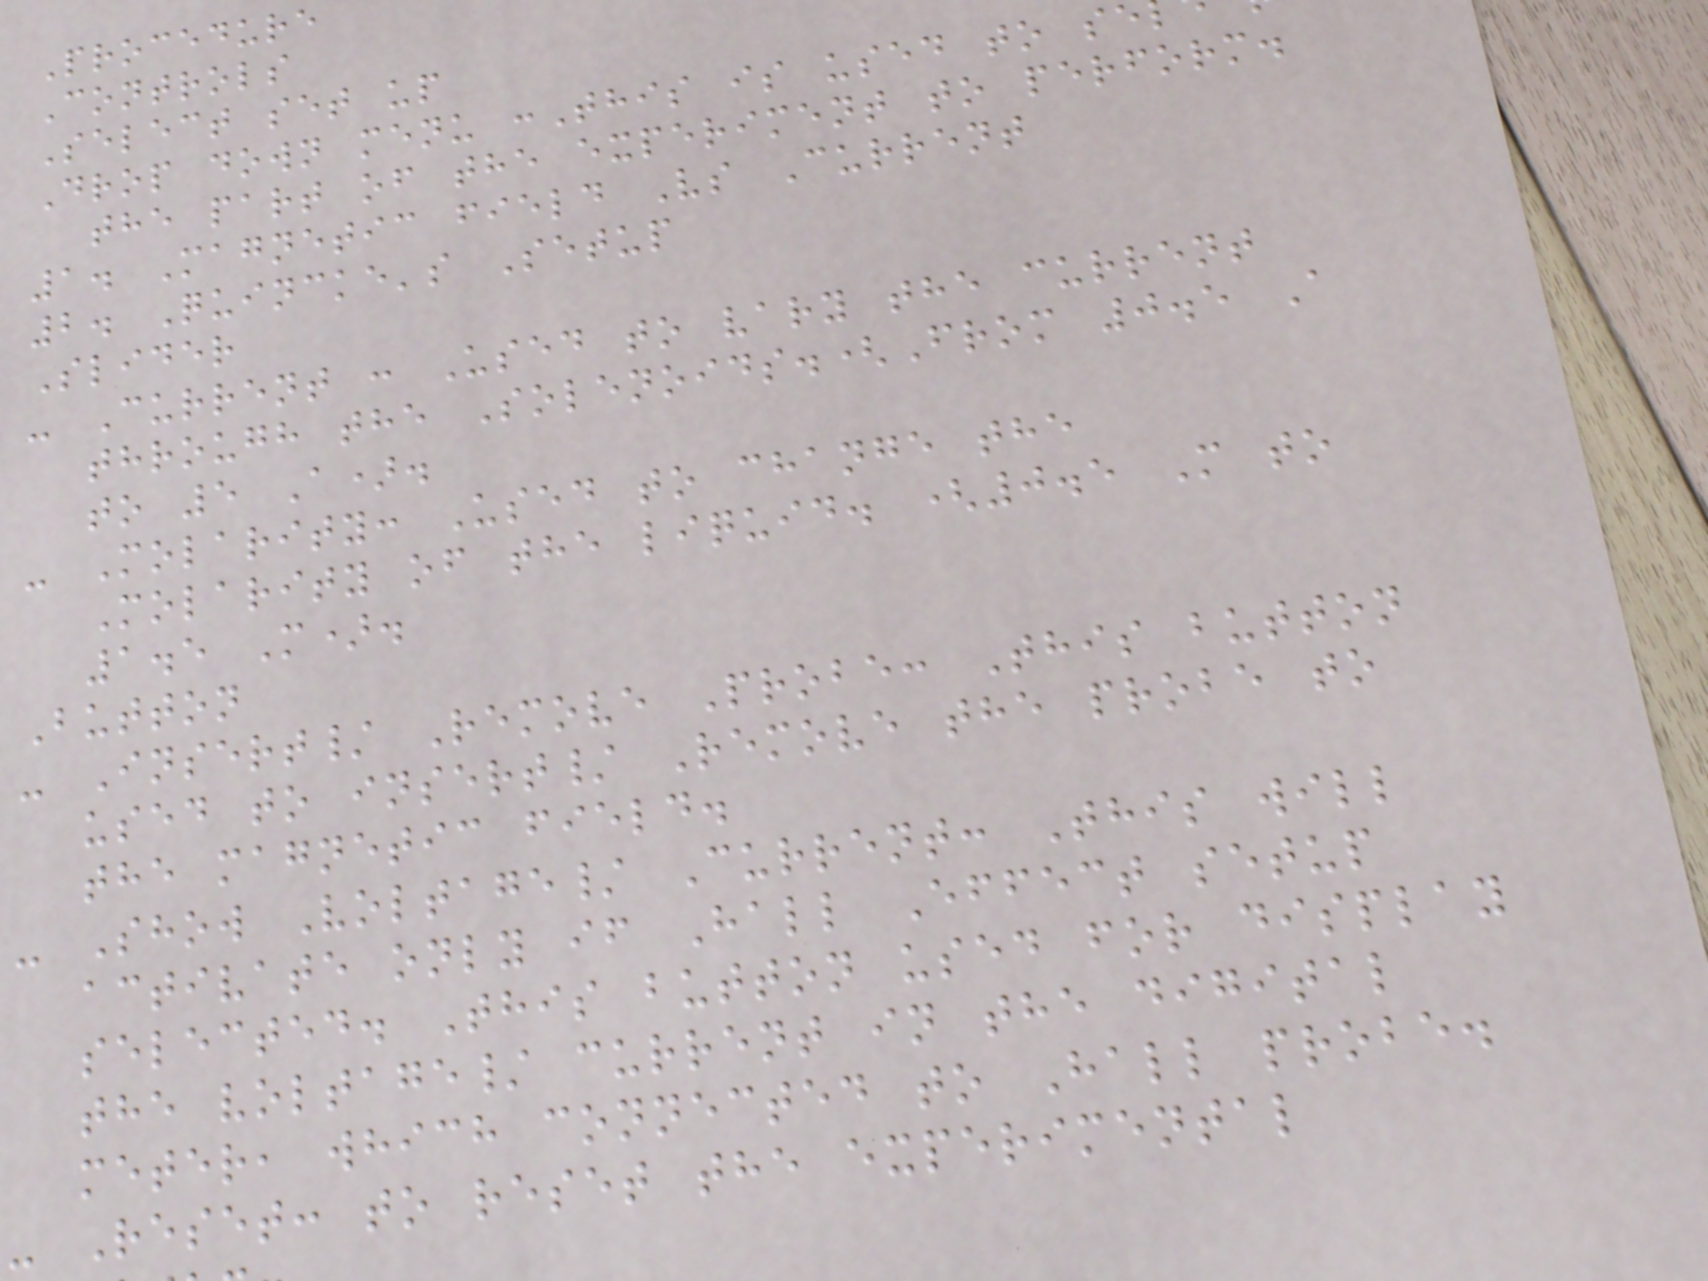Procedure
Controls
Select set up
Drop down menu :This is used to se
the part of the experiment to perform.
1. Magnetic field Vs Current
2. Quincke's Setup
Slider
- Current : Used to vary the current
through the Solenoids.(From 0.5 A
to 5 A).
- Molarity: Used to change the
Molarity of the liquid. (0.5 M to
1.5 M).
Button
- Insert/ Remove Probe: This button
used to insert/ Remove the probe to
the magnetic field.
- Show Voltage/ Current: This will
activate only if Hall Effect setup
selected. This button used for display
the voltage/ current in the digital
meter, which connected to Hall probe.
- Reset: to reset the experimental
